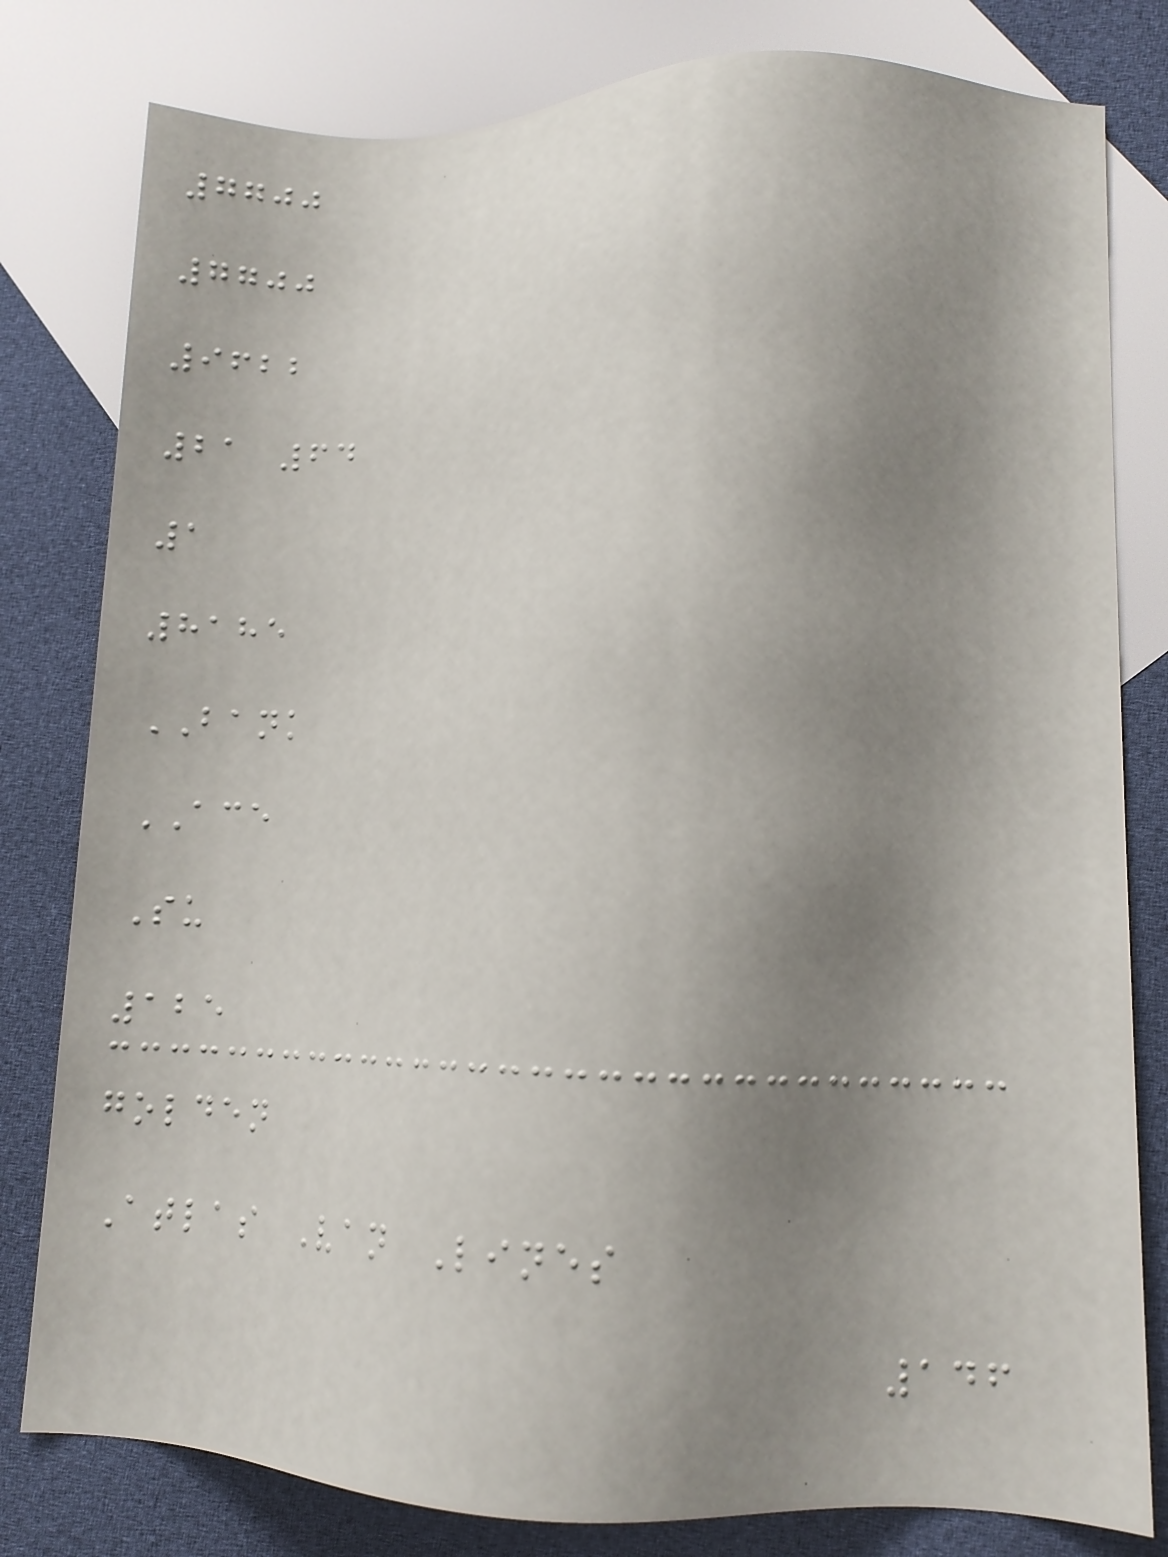7700
7700
9622
21 64
1
8185
BANK
ACE
Su
125
golden
Atlas Van Lines
146
